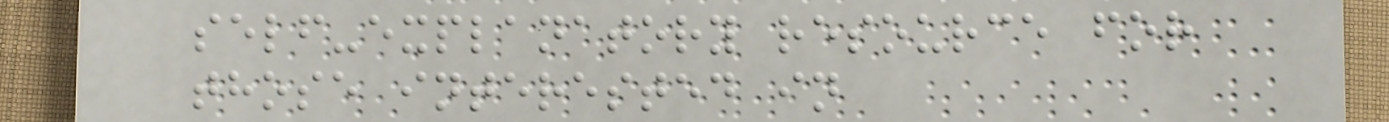self-explanatory resource for
those interested in
